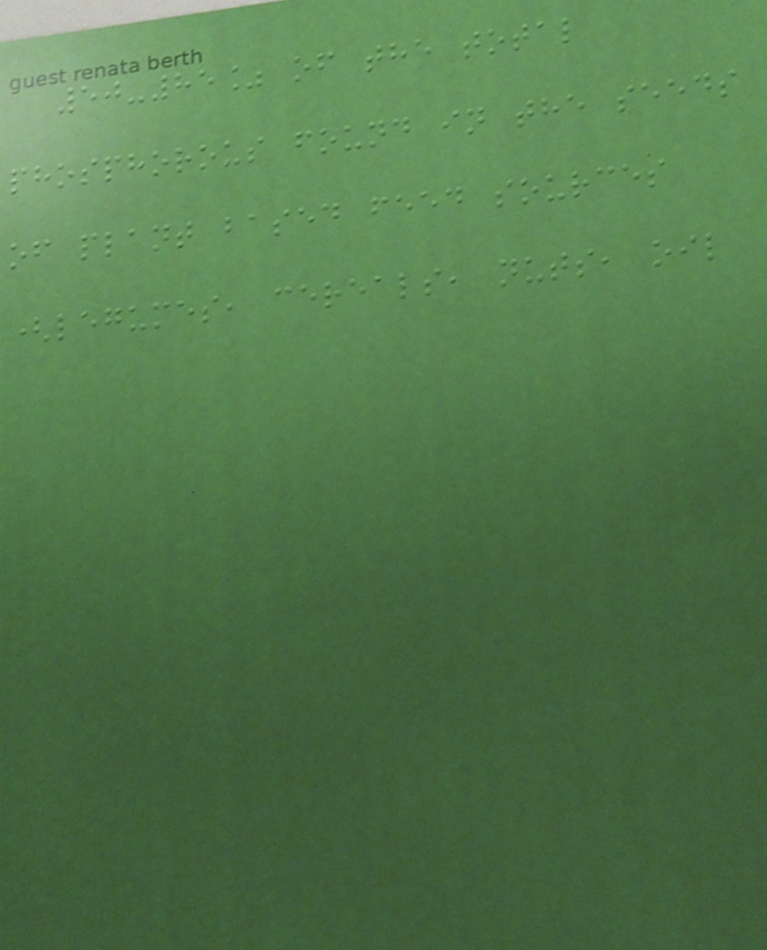50-85% of the total
phosphorous found in the seeds
of plant based feed sources
(legumes, cereals, nuts, oil
